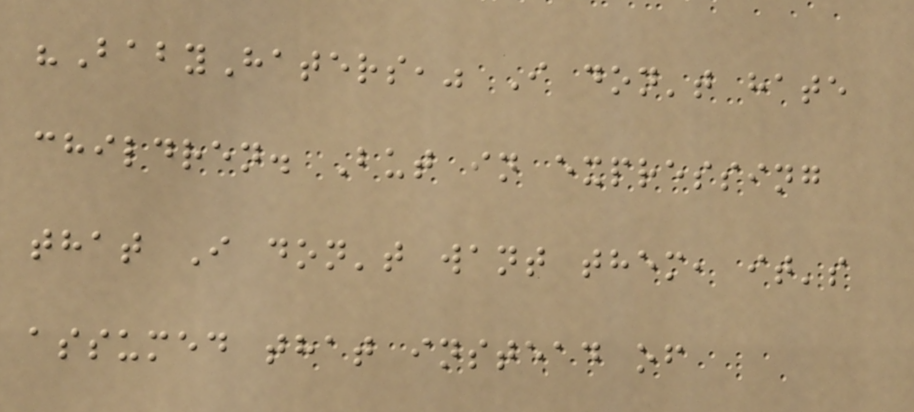"BabyHaters," I don't hate
children. But in expressing
that I don't want them, it's
assumed that instead of
